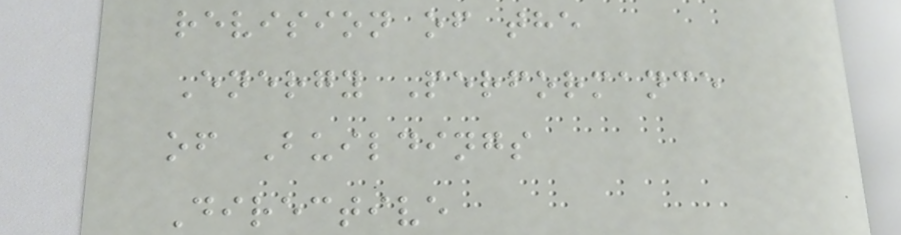revision of the
Energy Performance
of Buildings
Directive
